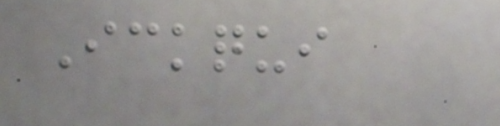Ickqui
